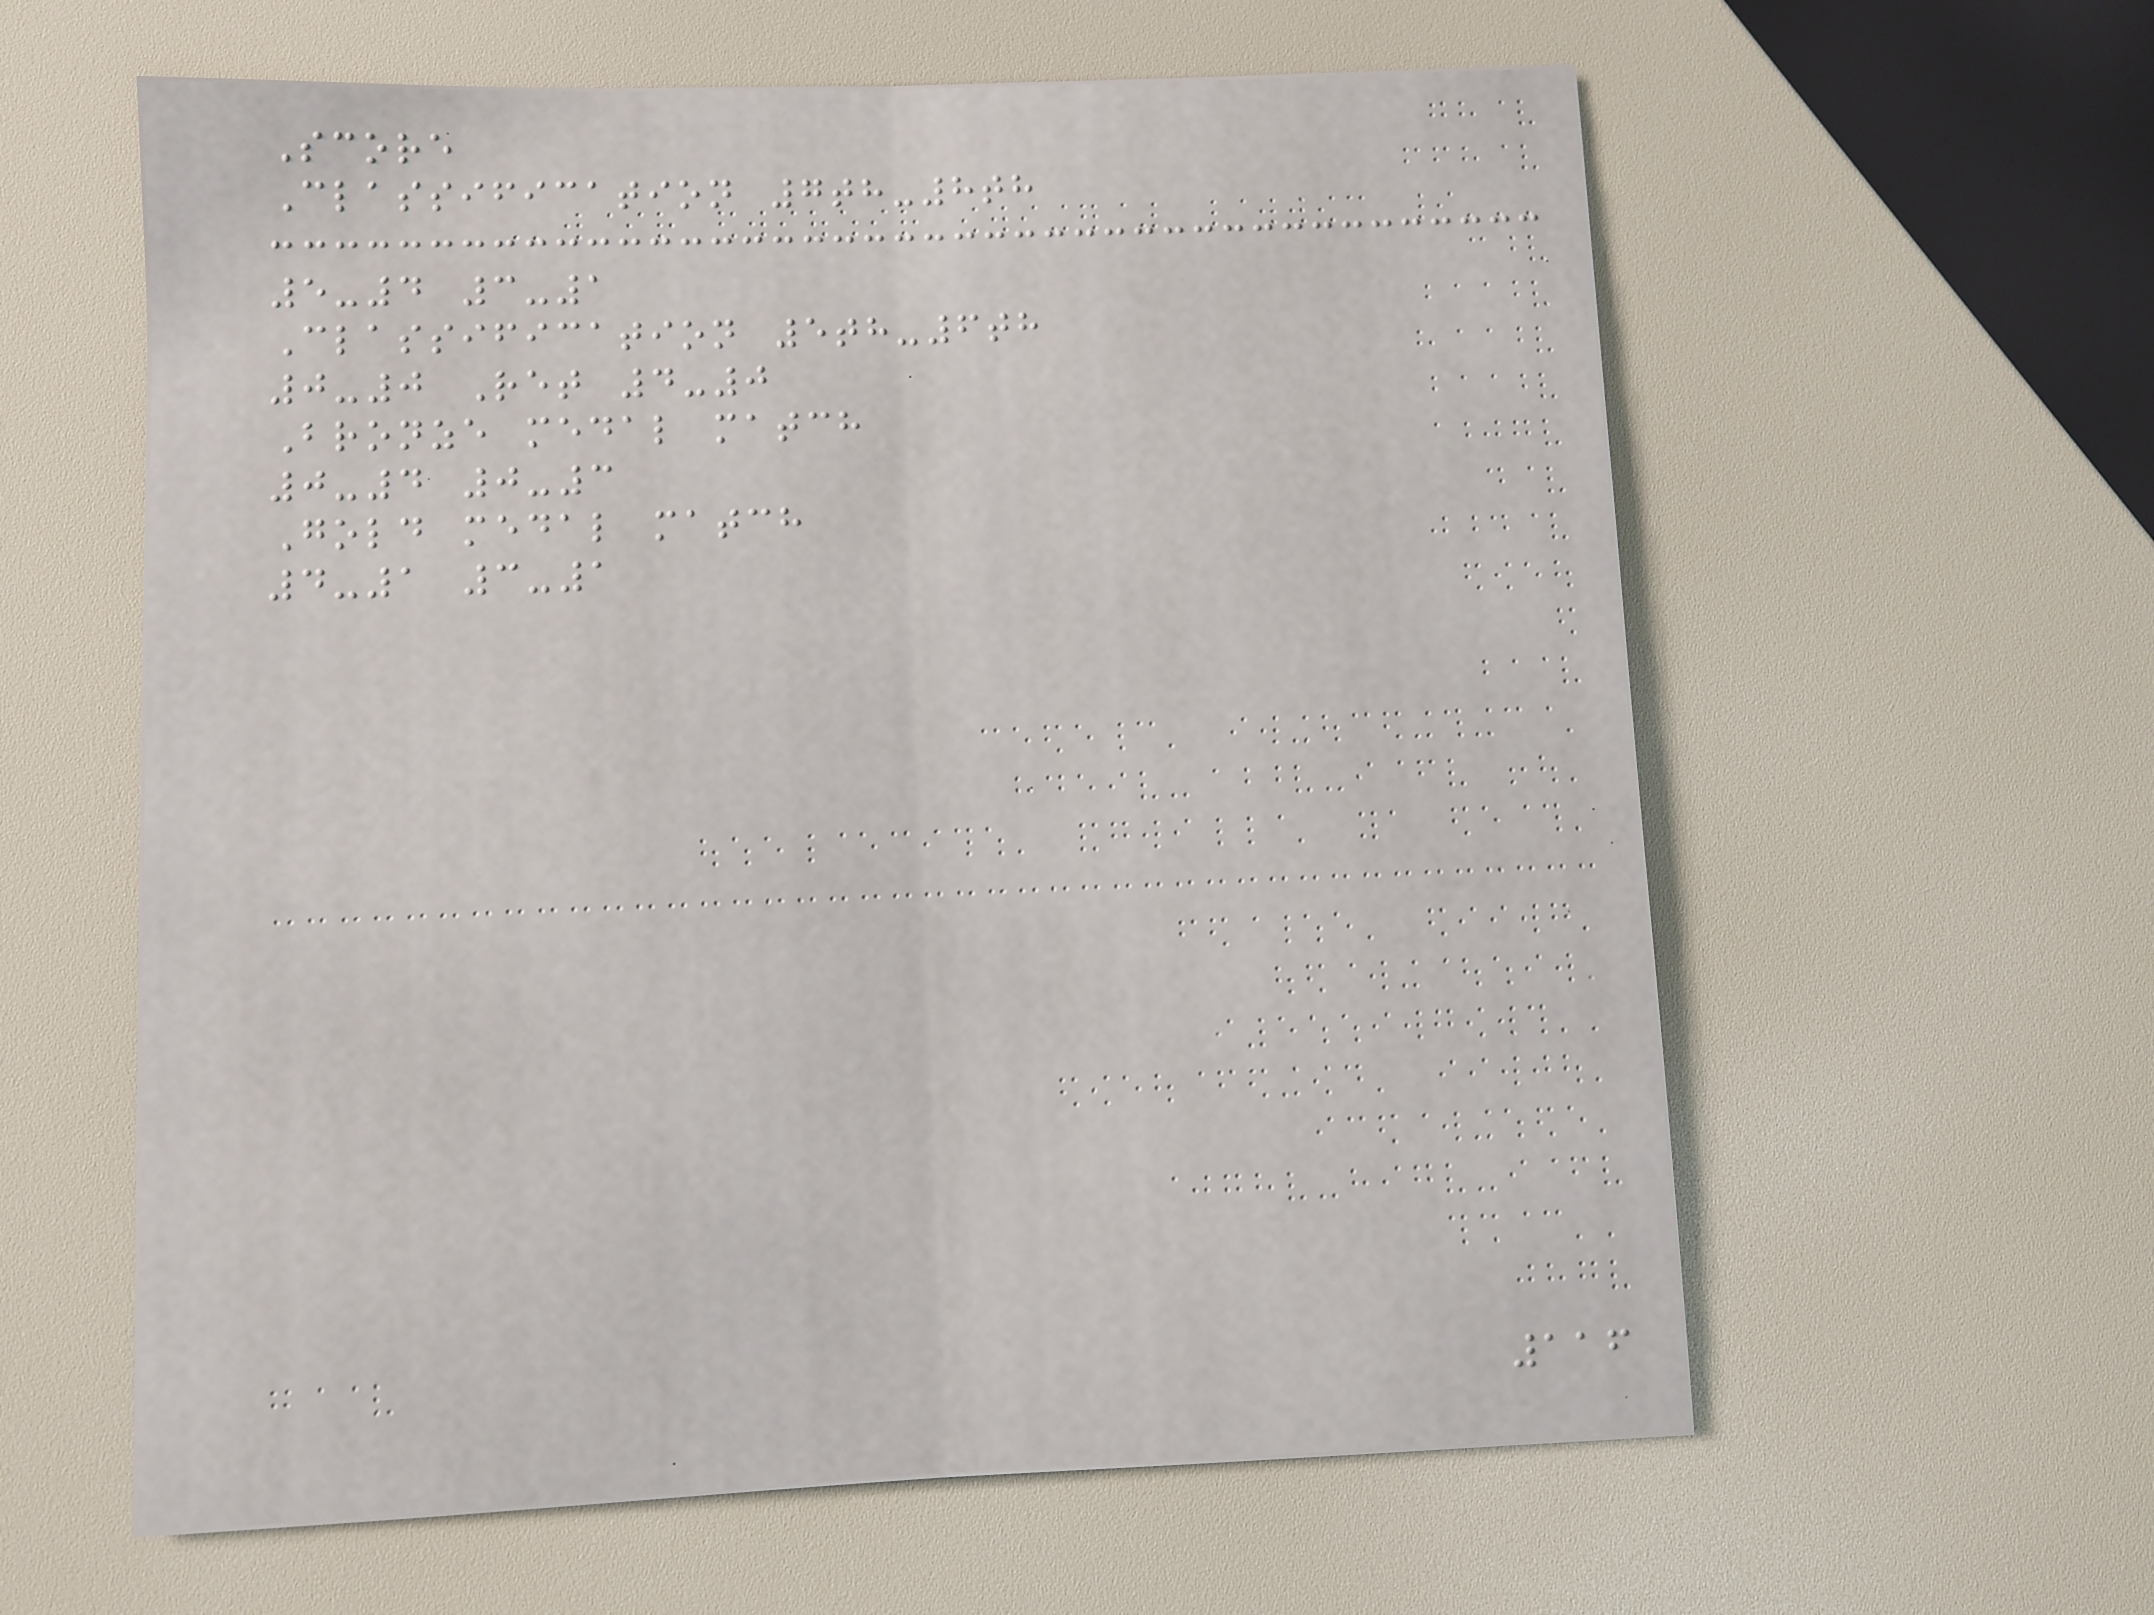Score
Classification 7th-8th
5-4 3-1
Classification 5th-6th
0-0 Ret 4-0
Bronze medal match
0-4 0-3
Gold medal match
4-1 3-1
116
